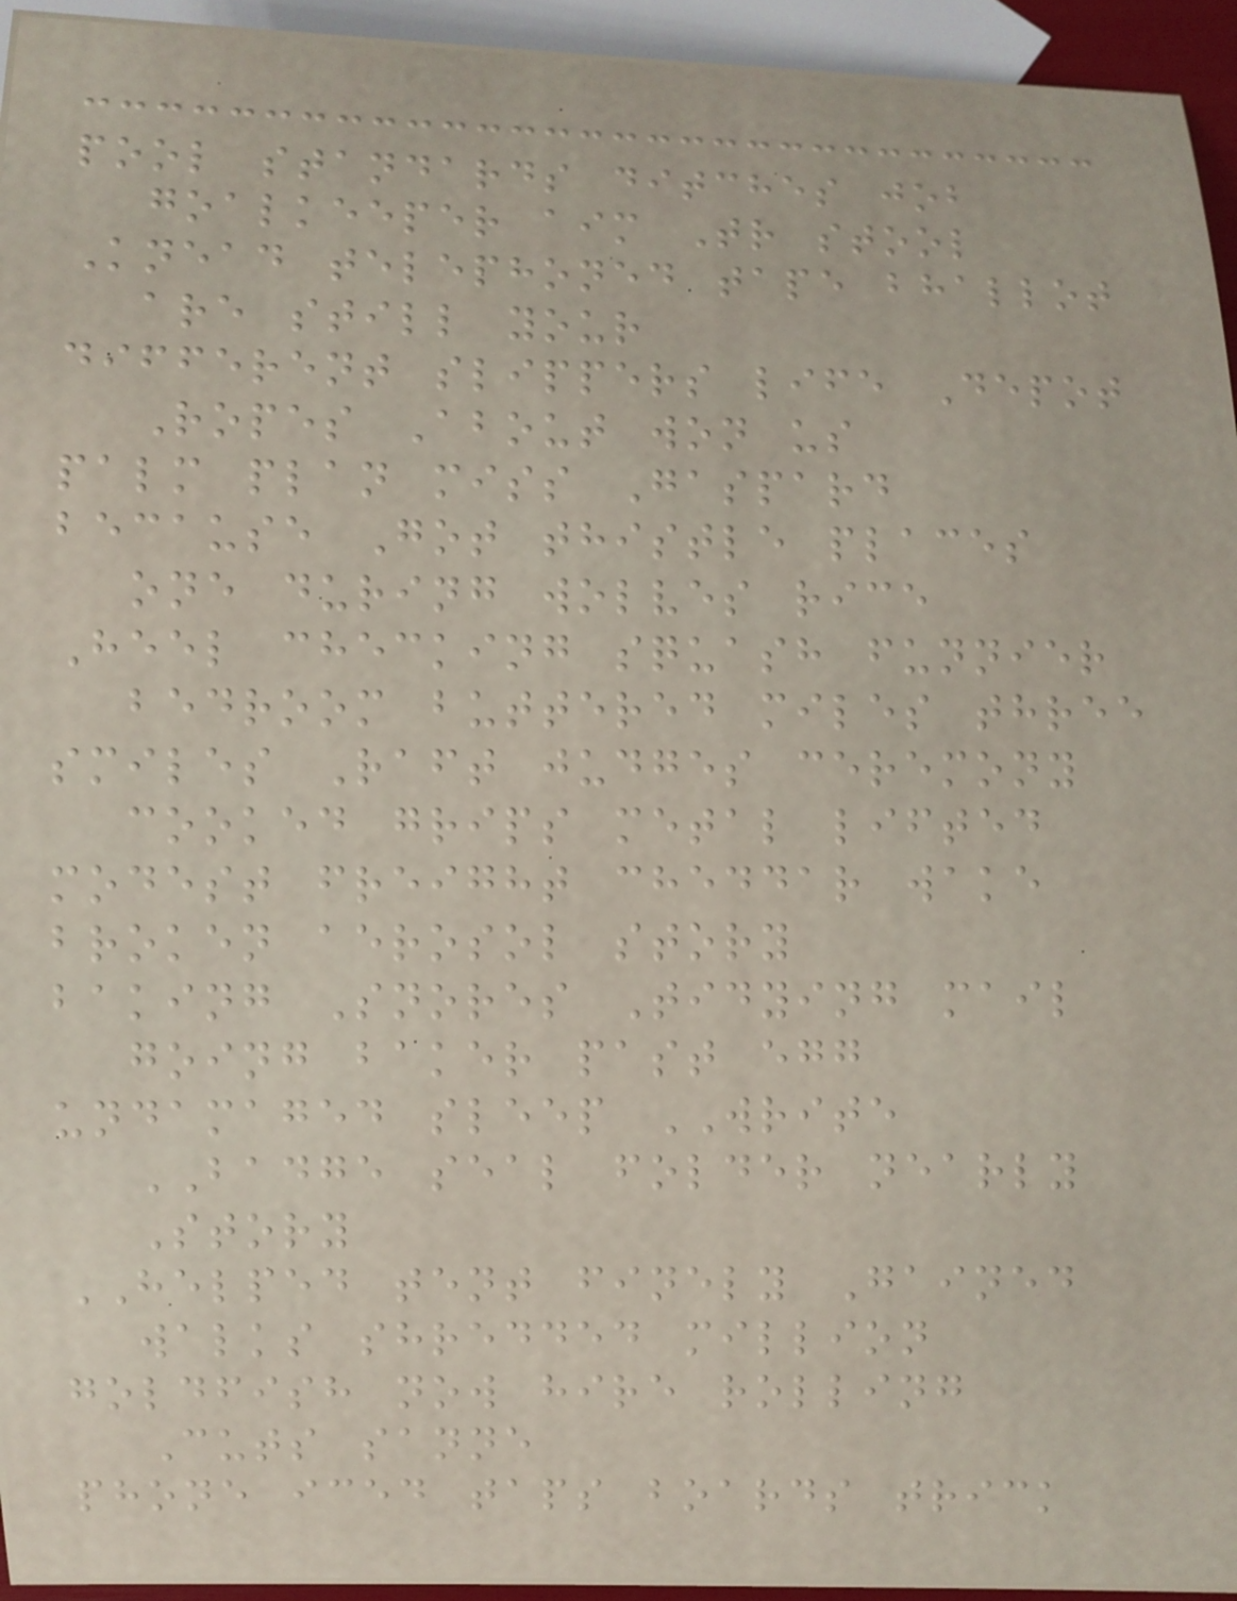pool standards ditches job
goalkeeper aim Tr stool
Knead telephoned tape bhallot
are still your
different slippers life Depot
Ropes About won us
palm plan miss Gaspard
because Got thistle places
one during wolves rice
Heel checking squash funnier
bedroom buttered miles three
smiles Raft judges ceremony
cooked grips metal lifted
modest freight cheddar wake
broken aerosol story
baking Snores Tidying mail
going baker past egg
undamaged sleep WRITE
BADGE seal folder nearly
Story
HELPED tent finely Gained
walks shredded million
goldfish now hire rolling
Cuts sanne
phone iced taps boards trick
